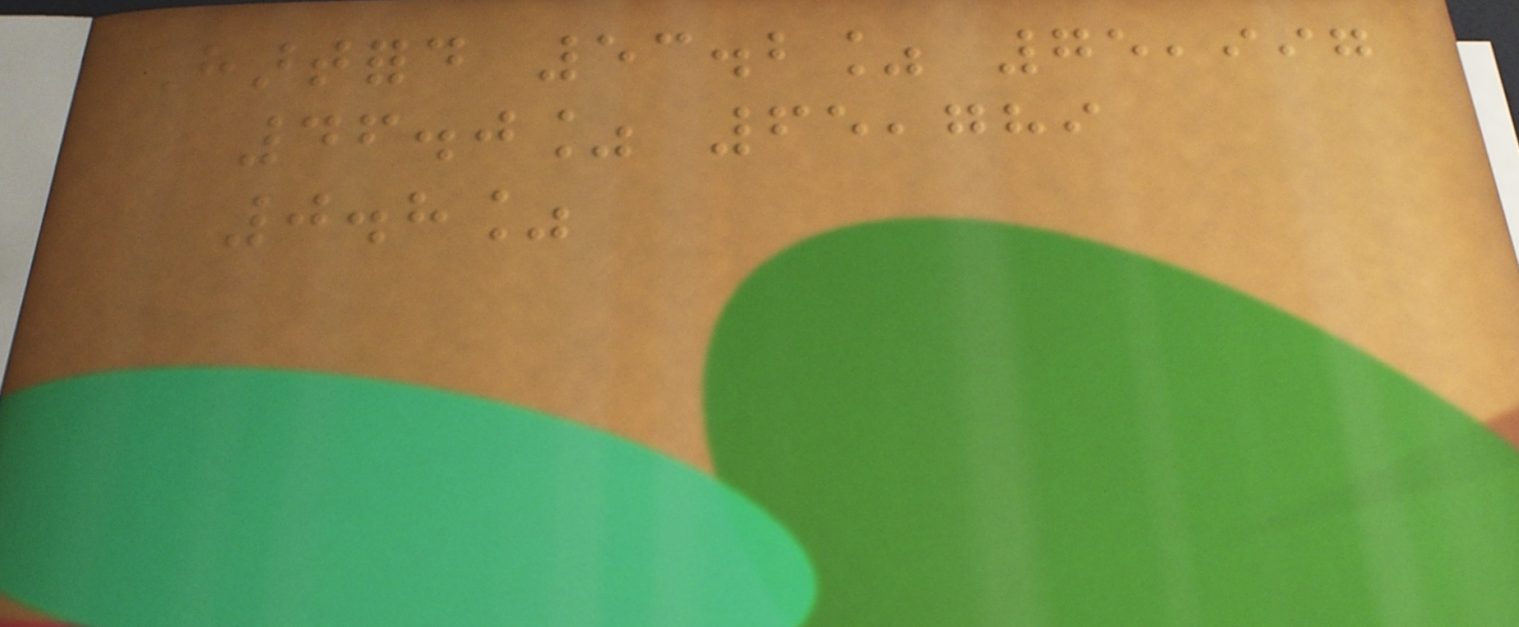Hartford 53.2% 75,997
46.0% 65,789
0.8%
